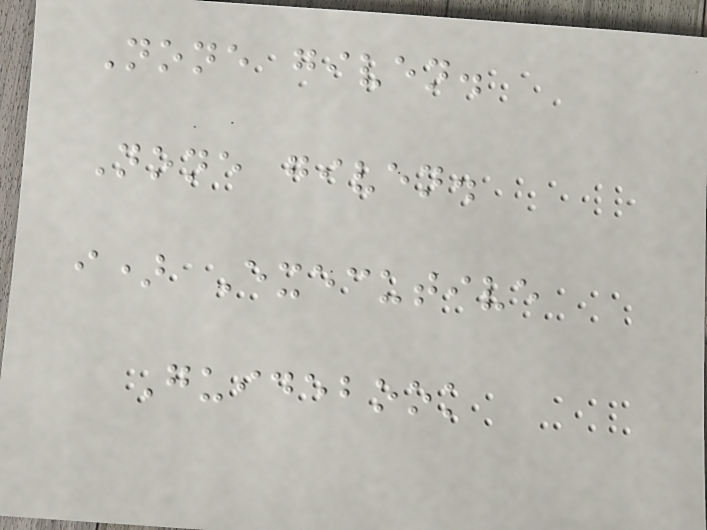None given.
None given.
i) Executive
Guidebook
